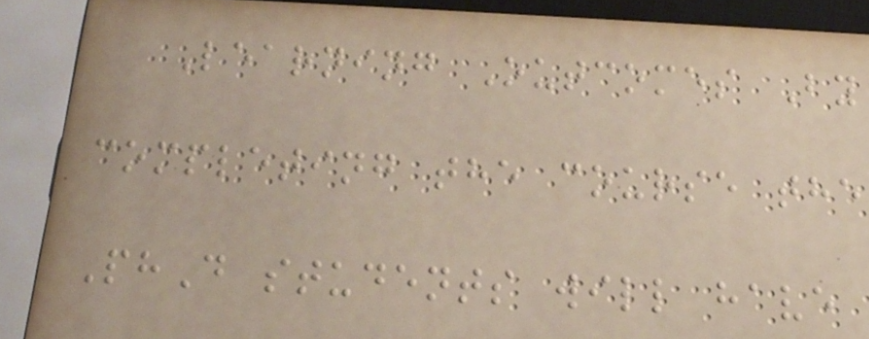Learning Outcomes By
completing the course the
PhD students will have
